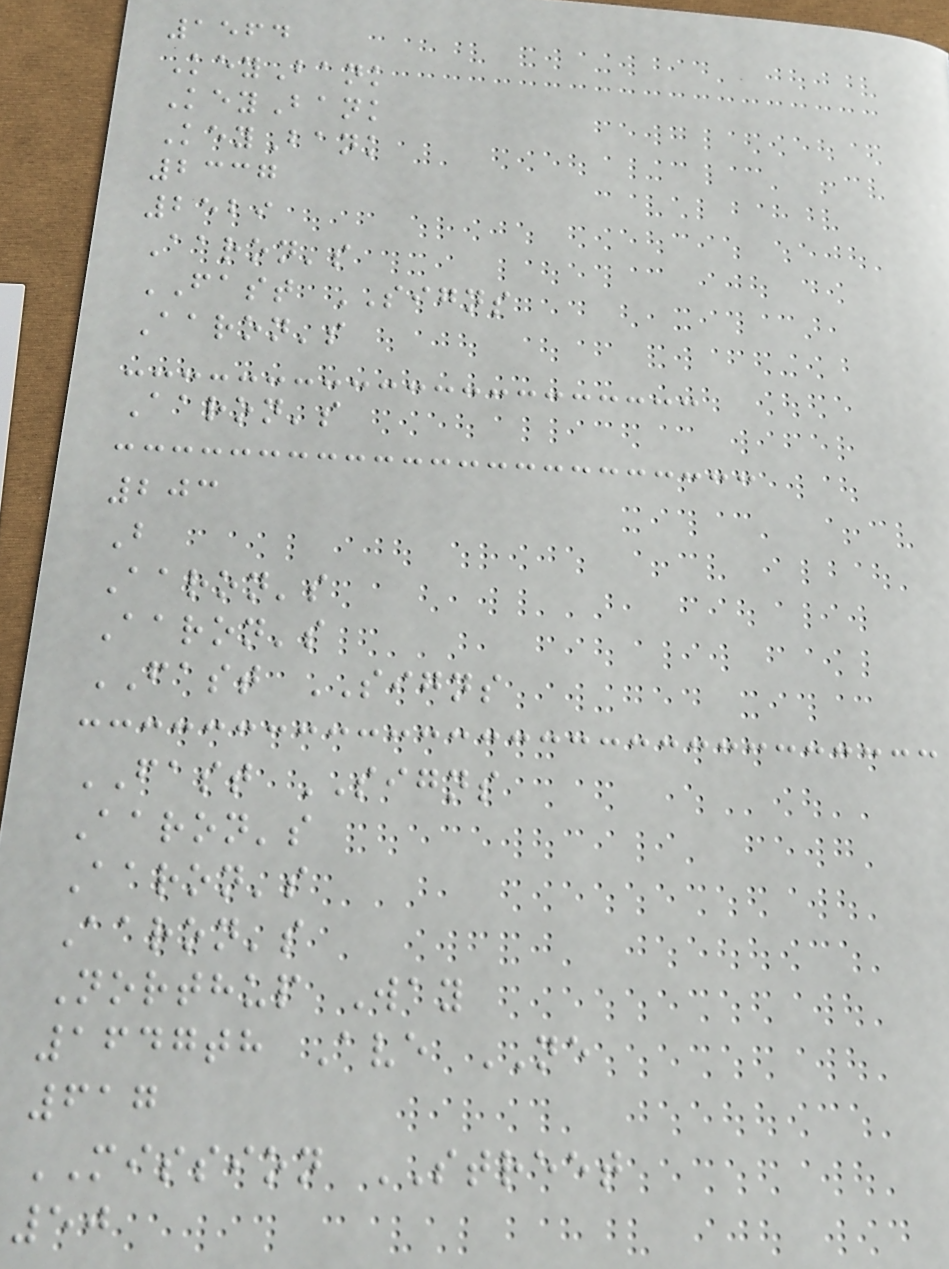1564
KeyBank
KeyBank
KeyBank
2337
2529
Aaron's
FAST SIGNS
Aaron's
Aaron's
203
B
Aaron's
Aaron's
FAST SIGNS
FAST SIGNS
Aaron's
Aaron's
Aaron's
Northup Way
1647th Ave NE
617
MISSION STREET
50
